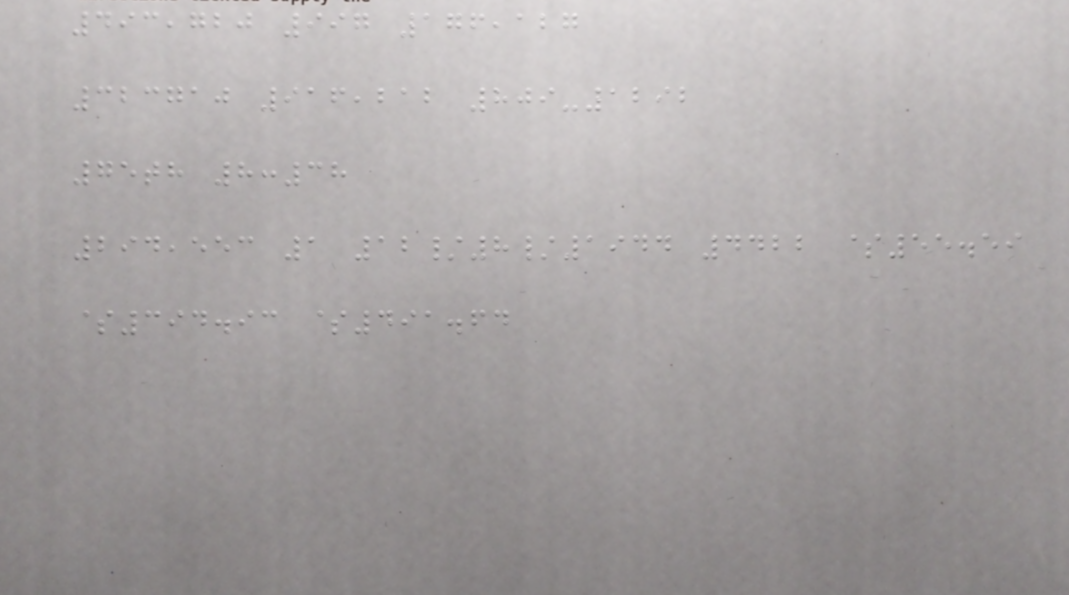493,720 997 176,127
323710 916,212 809-1292
75th 8:38
294,553 1 12/8/1944 4422 $55.59
$394.93 $491.64
